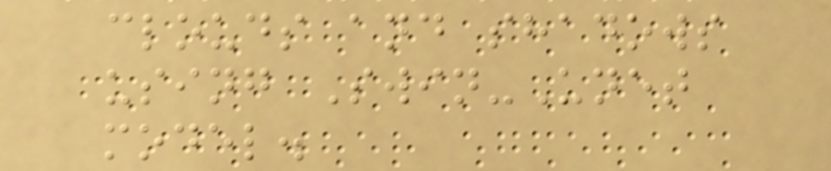clouds and shadows
using Swin-Unet
model.
